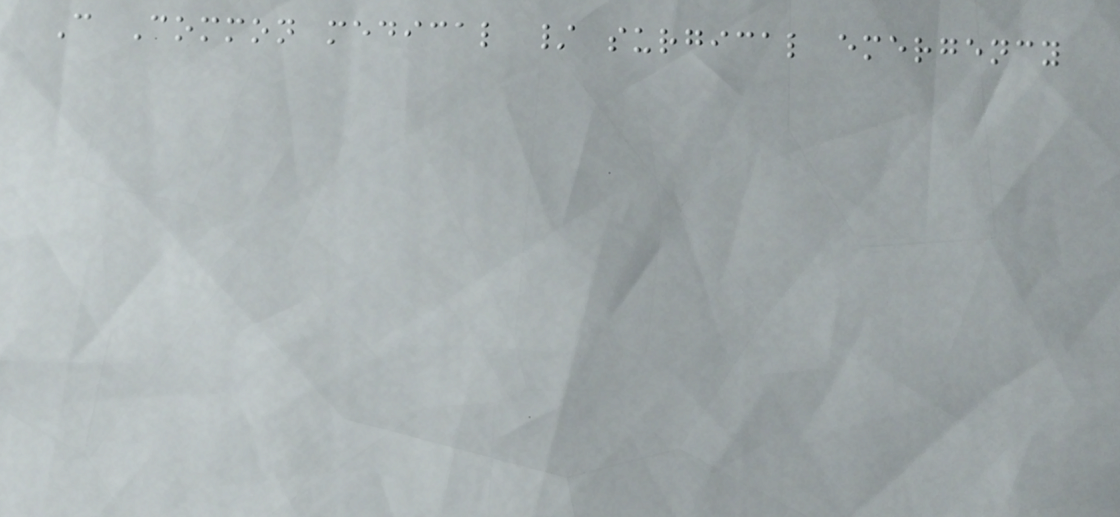C Common medical / surgical emergency
